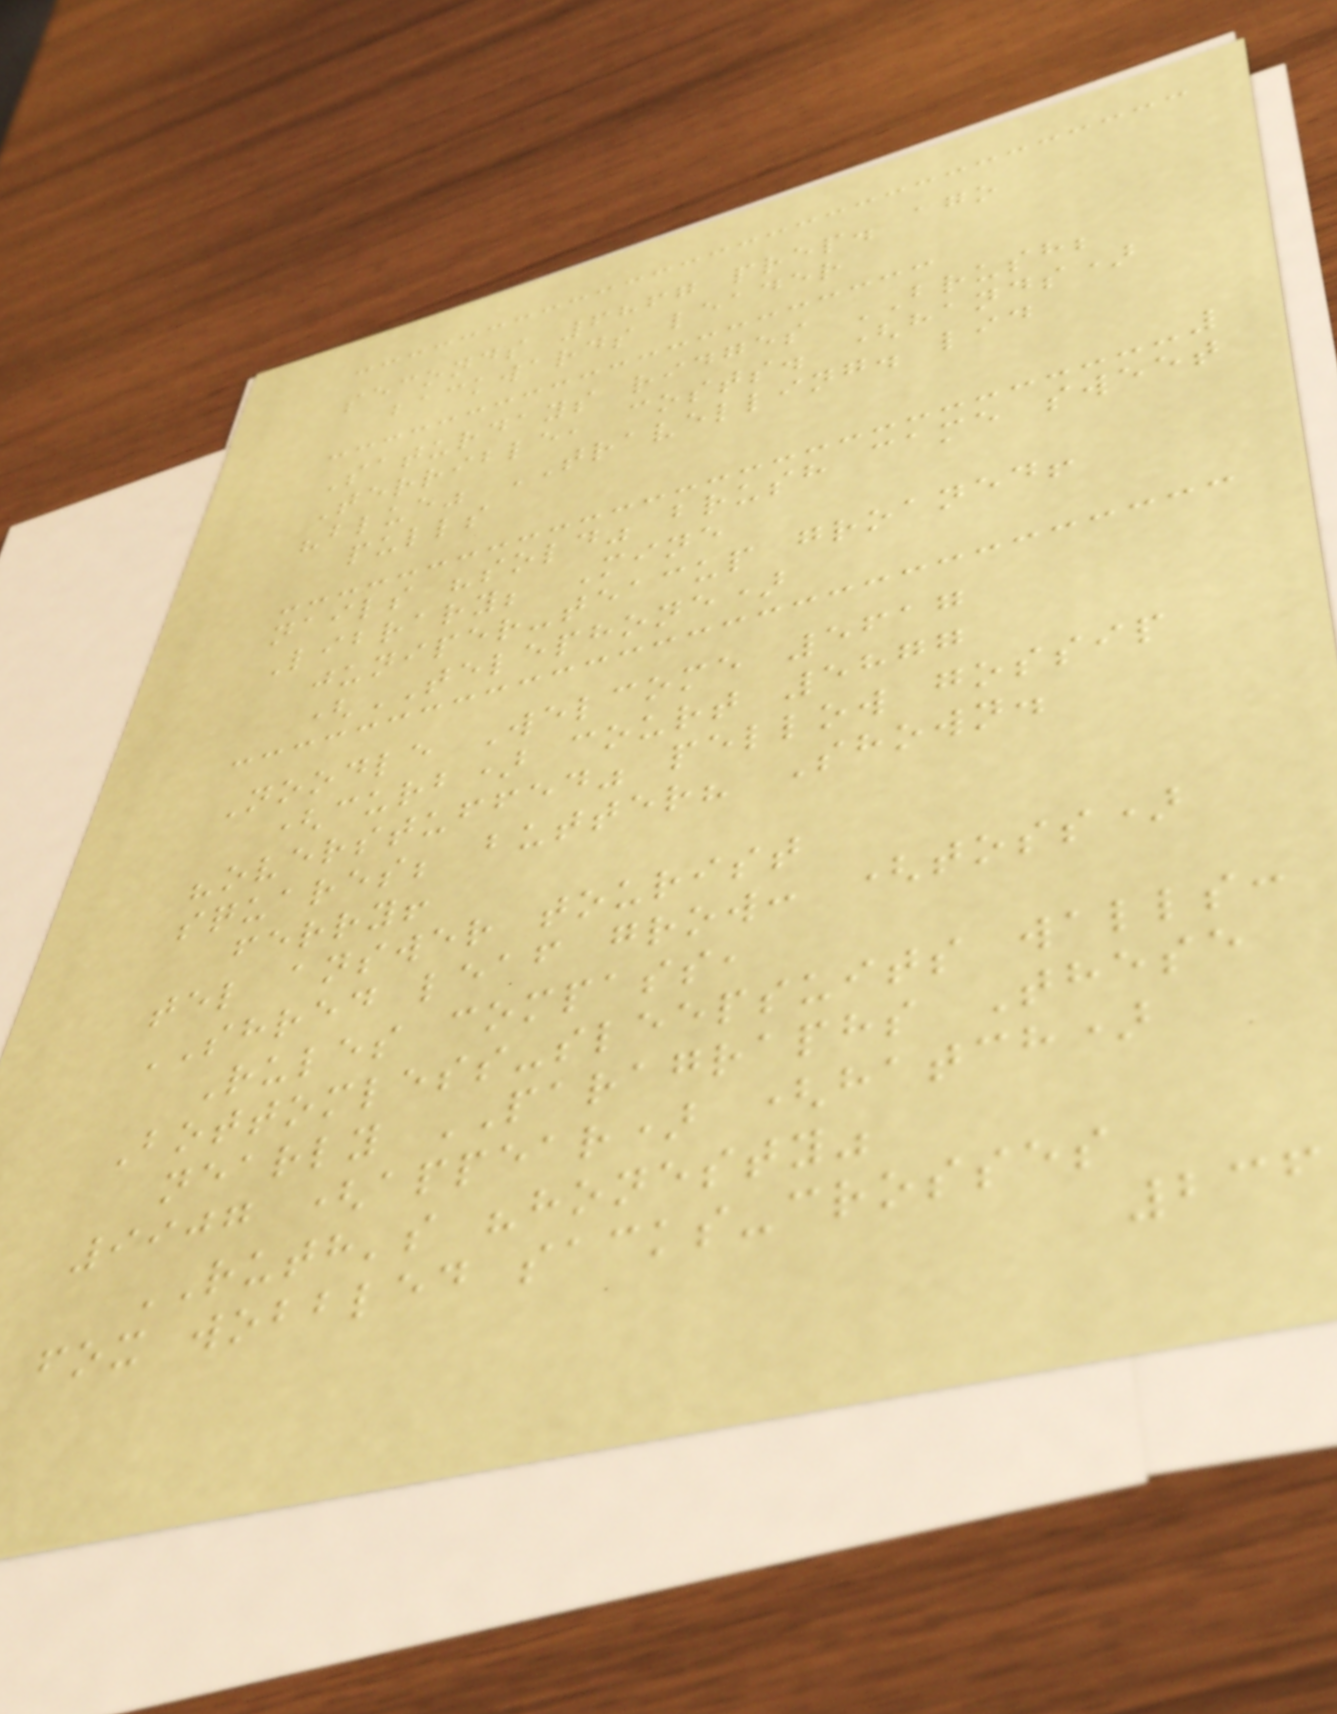seconds 6867 prep. ago
backwards leader
Saturdays ridges BRUSH;
Terrible, costs. (hands)
"blue" TRAVELLING. lid
pulls
nails "sold" brush came sweet
Library; Mine
juniper-teacup groaned!
(TELEPHONE)
Noodle Welcome 5617
(curb) court 5877
"overstuffed" pellow gossip
squares; butter? Shown.
ferry!
tel answer tourist
SHRED leaf grow: (toss)
Rules compass,
Bottomless-sleepsuits walls:
nearly PARAGRAPHS These
9907 (appear) (hatch)
RUTH's "honesty"
fox wobbled sacks-crosses
236
